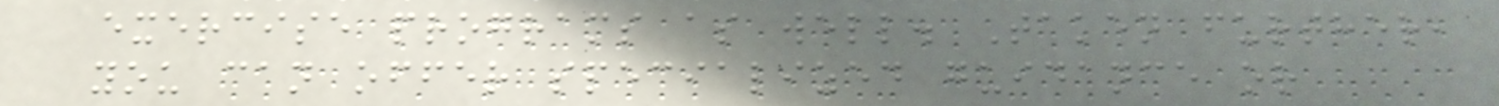exercise programs as well. Taken further,
you can offer specialized guidance or
